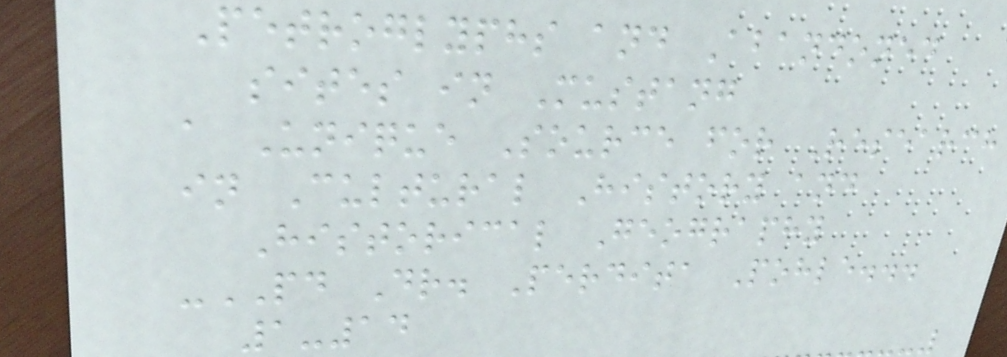Petroglyphs and Abandoned
sites in Mustang
a Unique Source for Research
in Cultural History and
Historical Geography
-PD Dr. Perdita Pohle...
1-14
